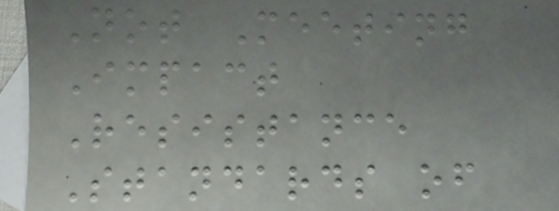Not Meeting
Impact
Resistance
Standards of
